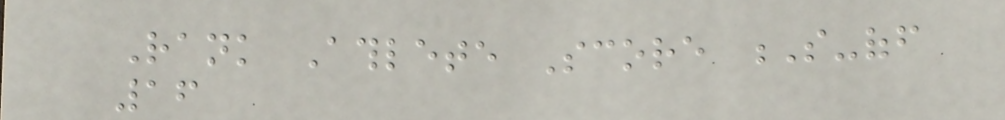Rank Athlete Score S-off
16
